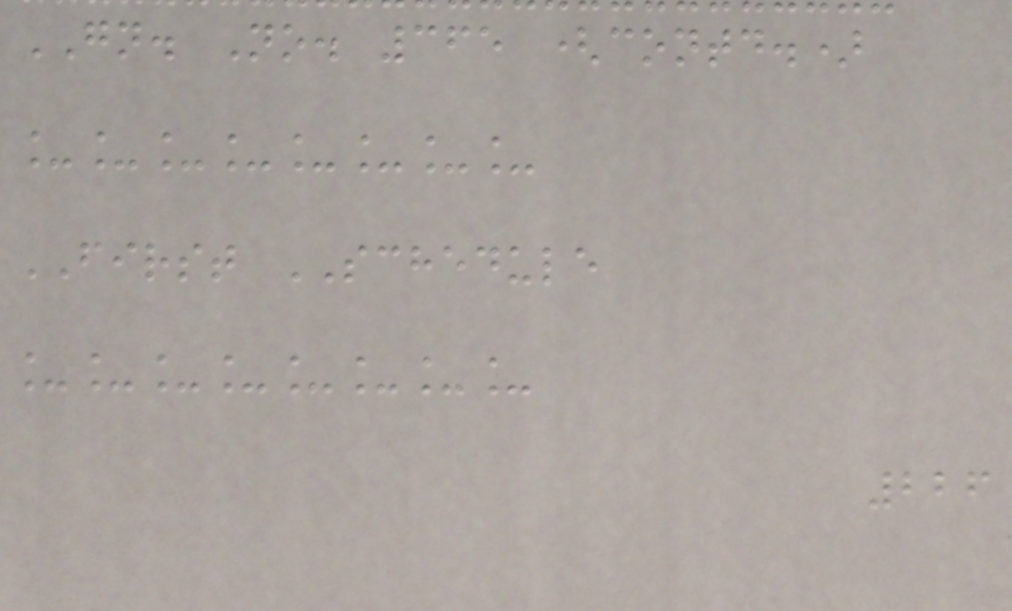GN. No. 365 (contd.)
________
FIRST SCHEDULE
________
226
